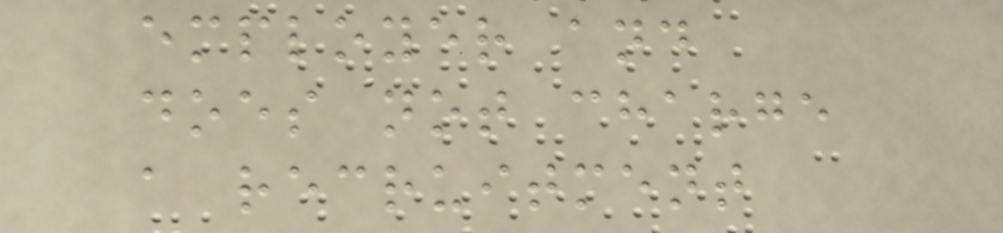employer and
does not charge
a recruitment
